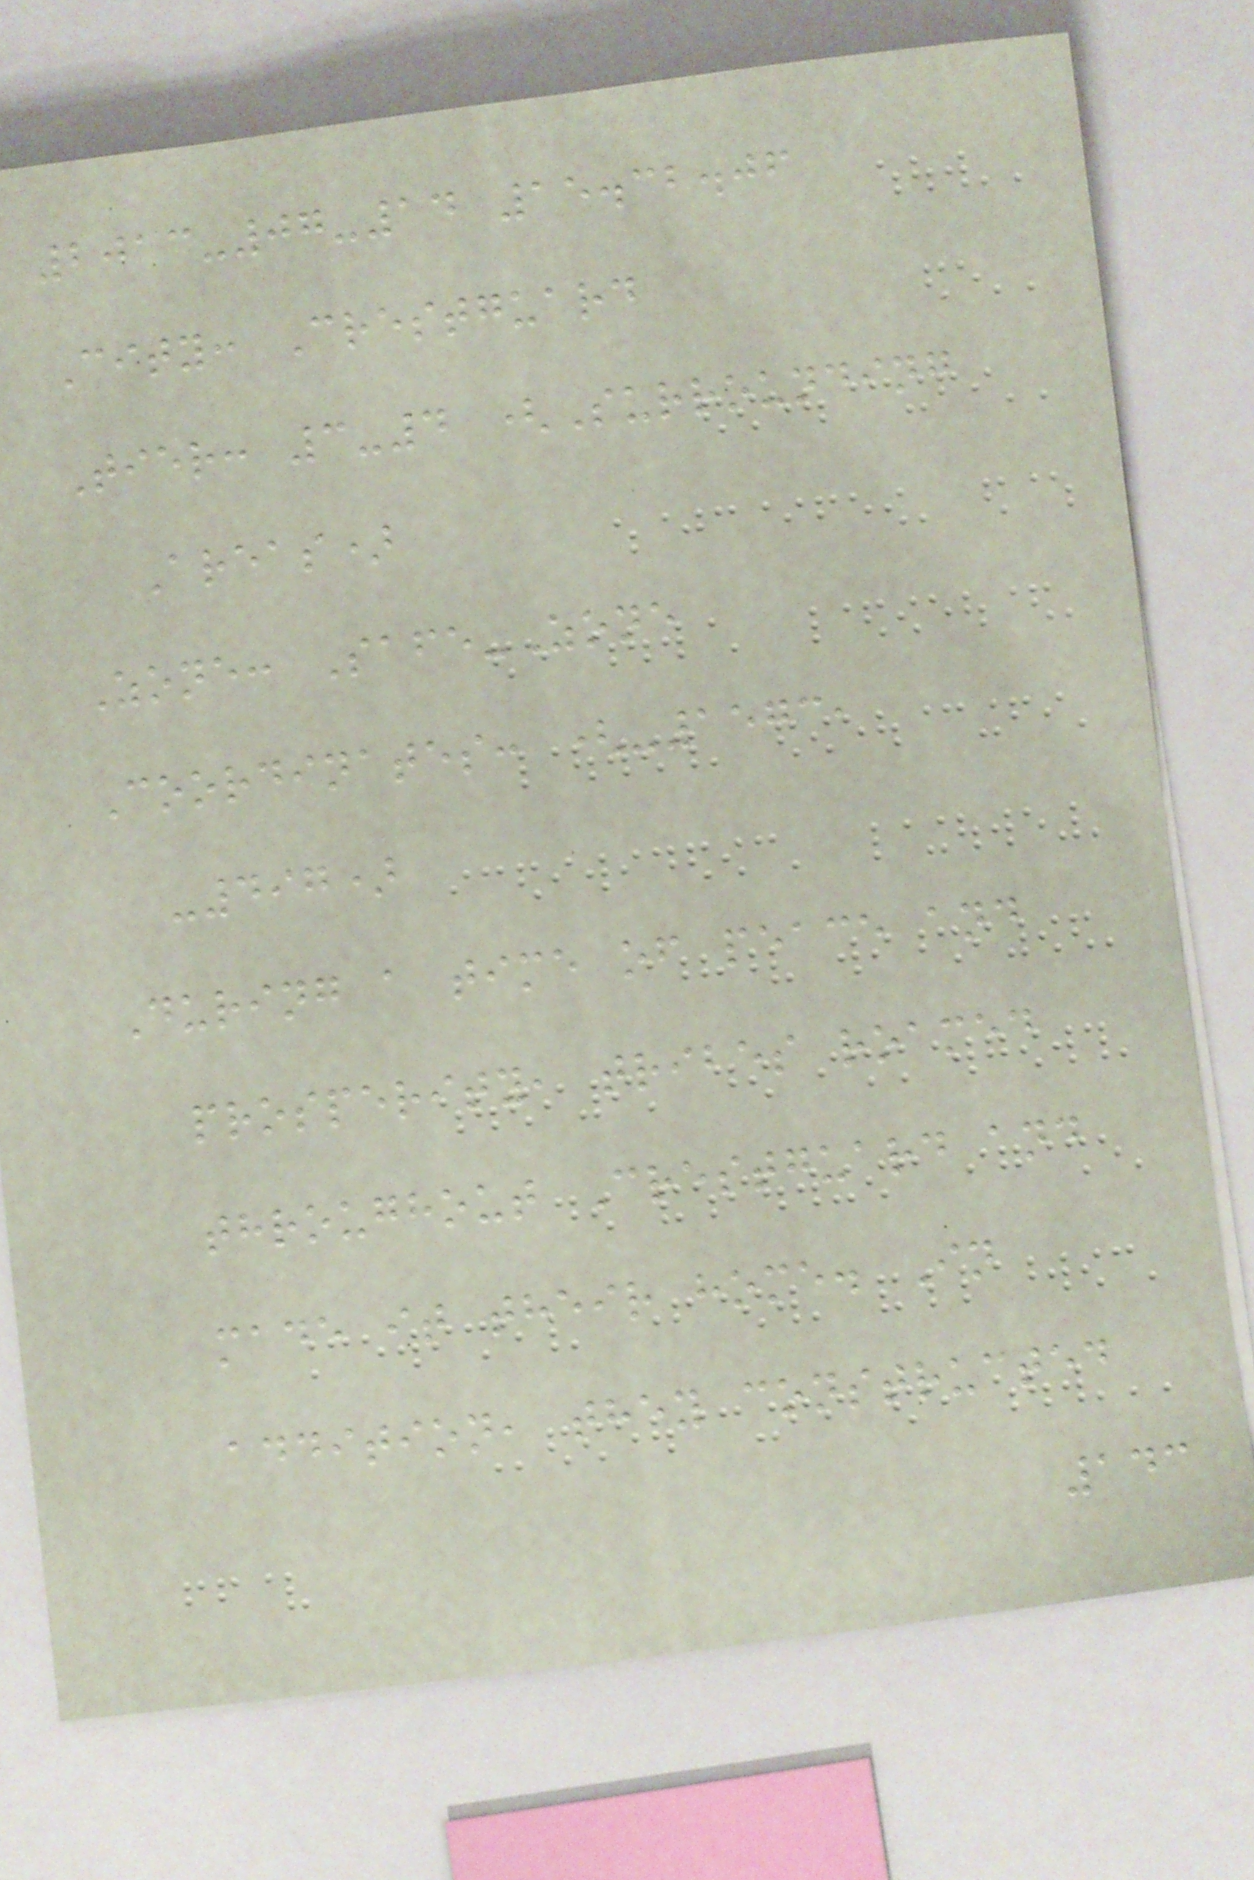2013-07-14 15.32.06
City: Crestguard
Tier: 3-4 (Surrounding
Areas)
Zone: Safe-Zone
Coordinates: (-1573,
-497)
During a time of peace and
prosperity, tribes roamed
throughout Crestguard and
made it their home. In
addition, they constructed
143
